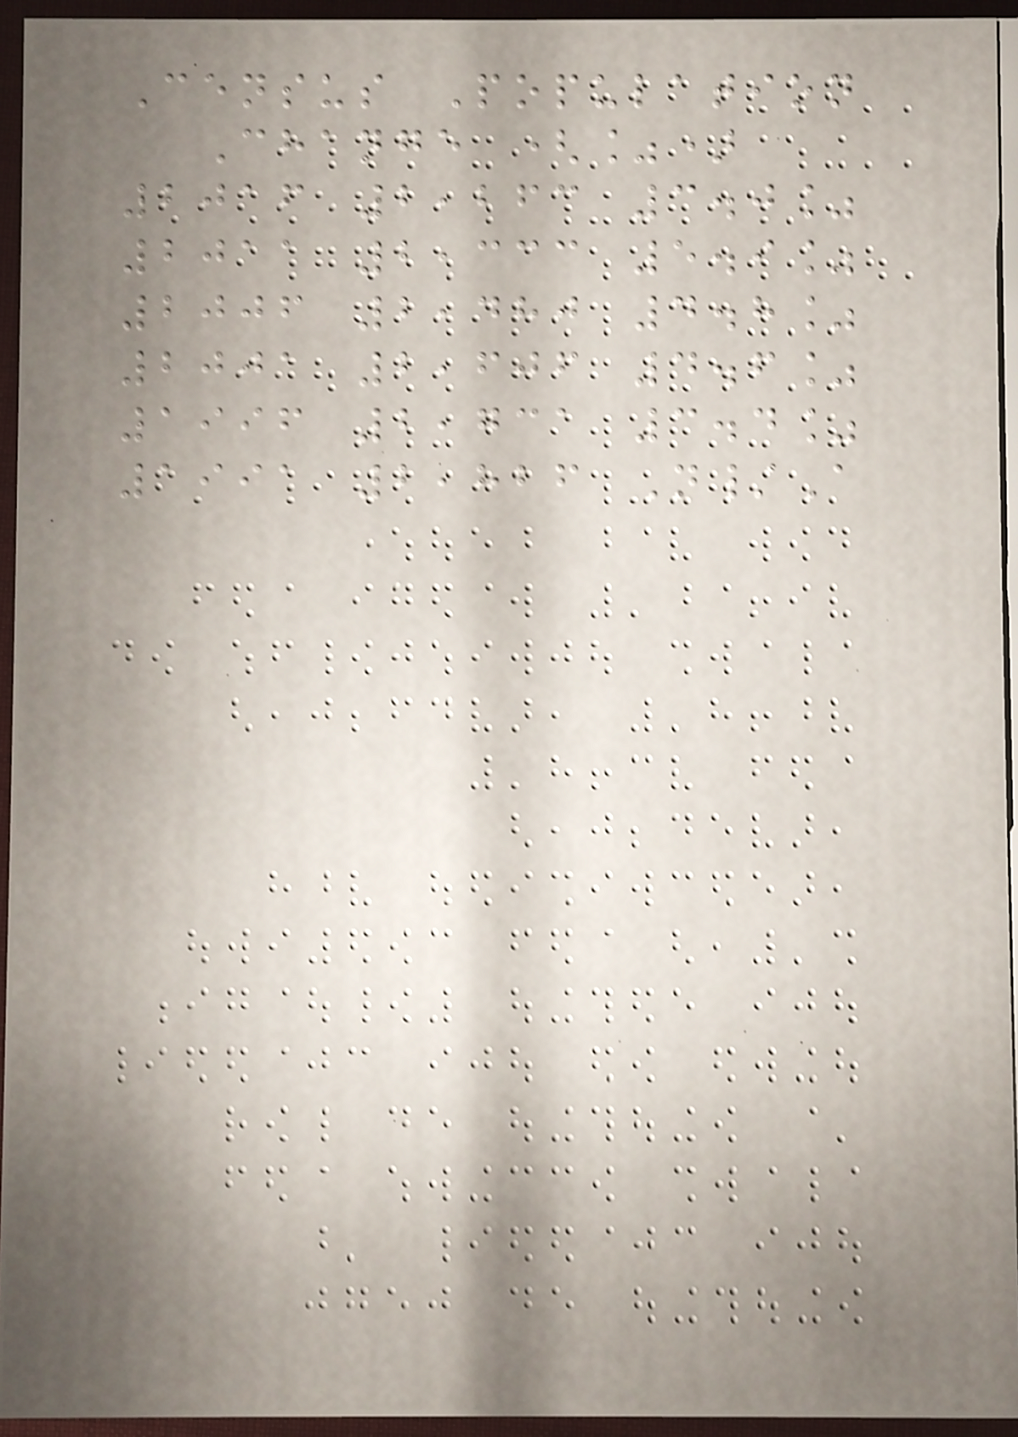Census Population
Change (%)
2016 2,263 3.0%
2011 2,333 5.9%
2006 2,480 4.8%
2001 2,606 4.6%
1996 2,731 3.4%
1991 2,826 N/A
